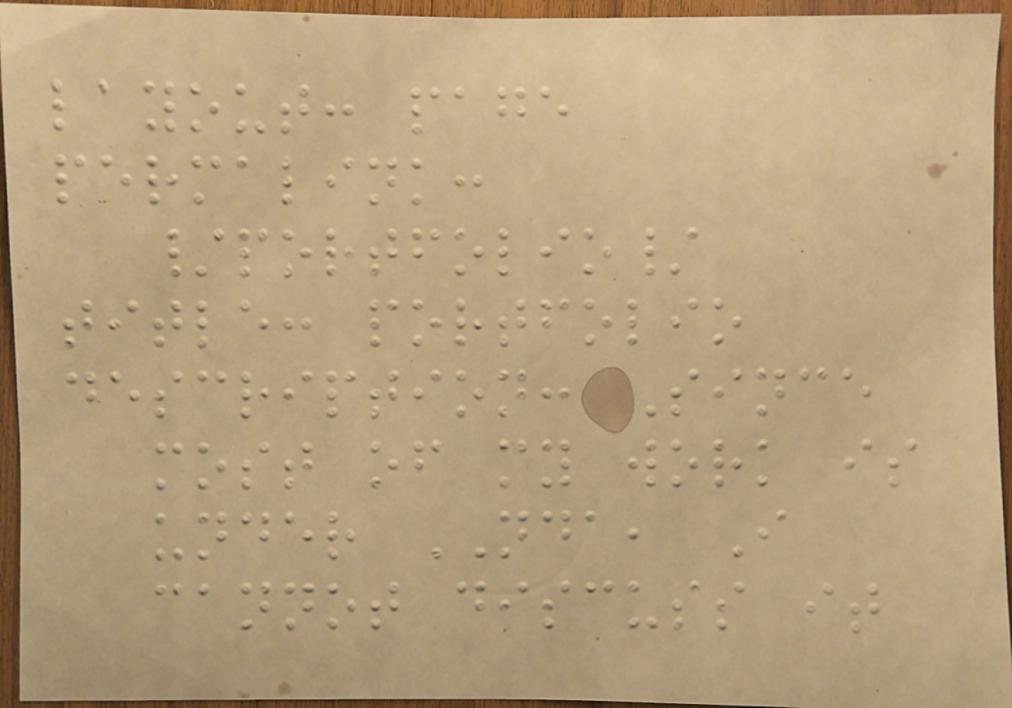layout: page
permalink:
/portfolio/
title: portfolio
description: Since
most of my work is
under NDA, I
cannot discuss it
